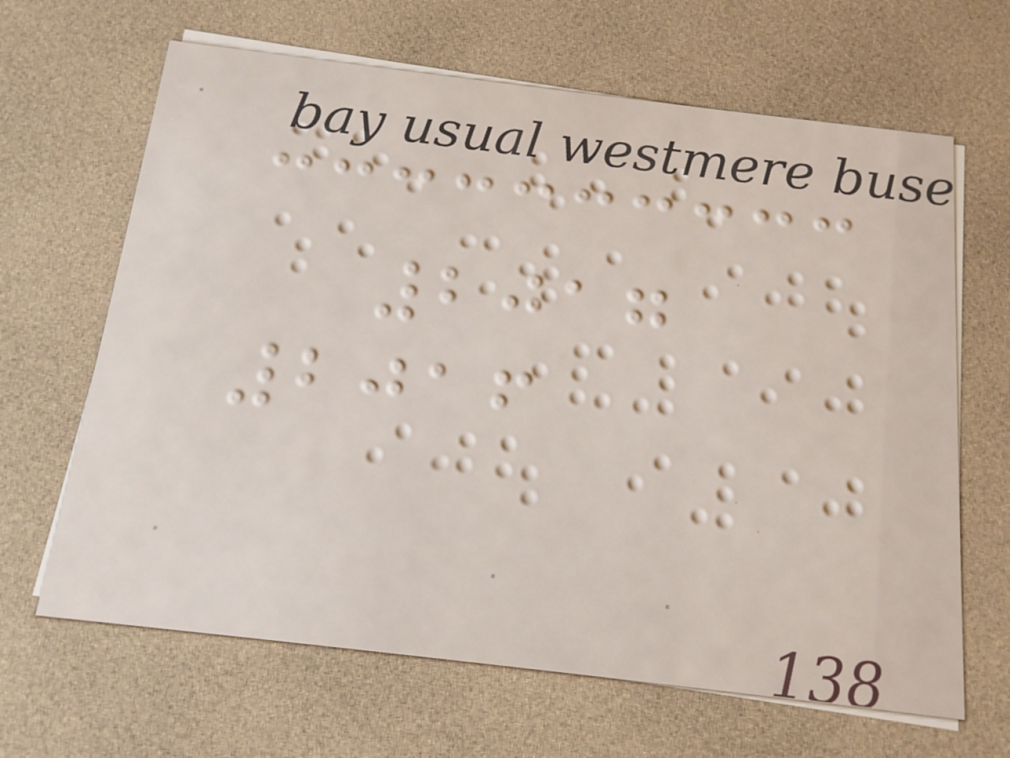2017
2016
